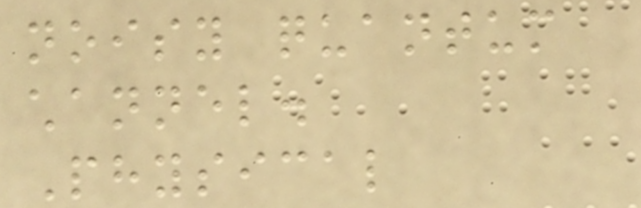noisy quantum
channel.
Physical
